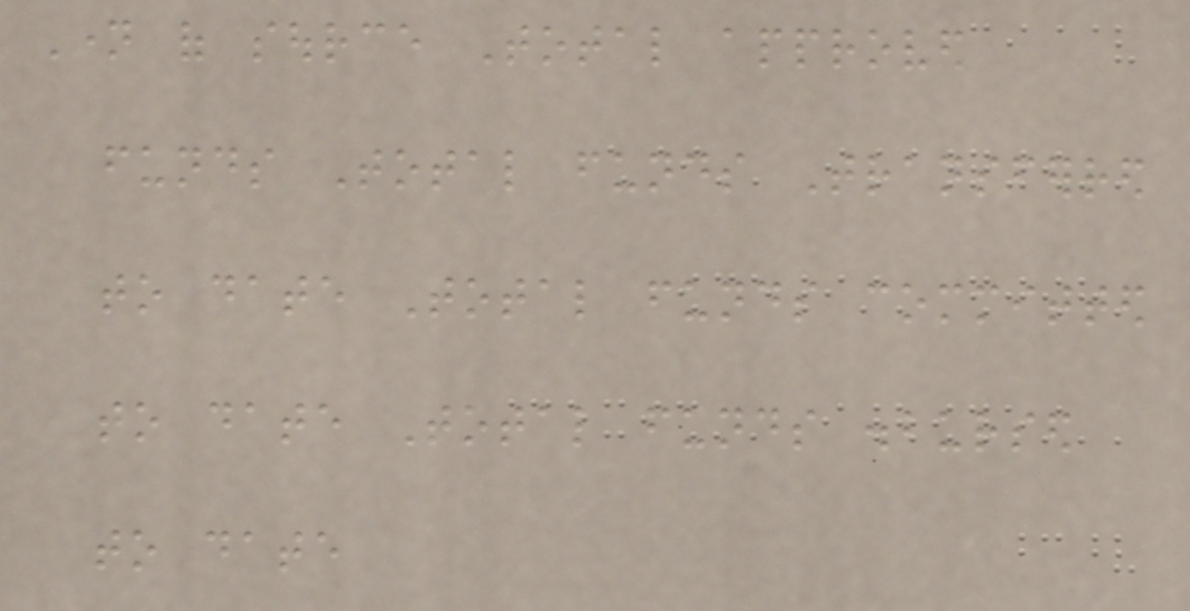Name of source Total approved
funds Total funds Transferred
to date Total funds committed
to date Total funds disbursed
to date
